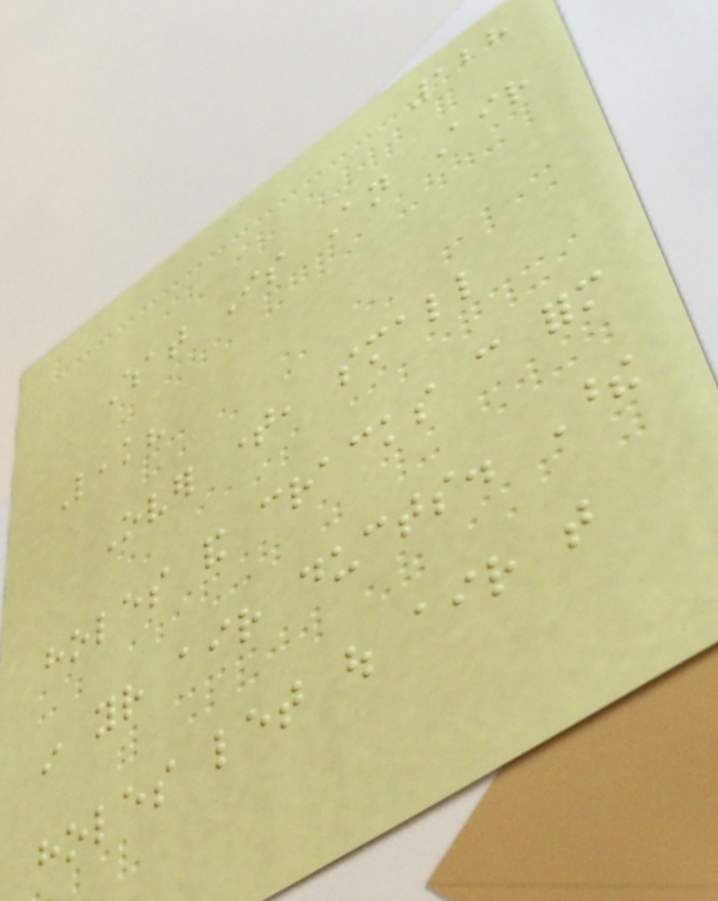128
What Is An Air
Leak?
Over time, small
holes and cracks can form
in your air ducts. These
holes let out air that
